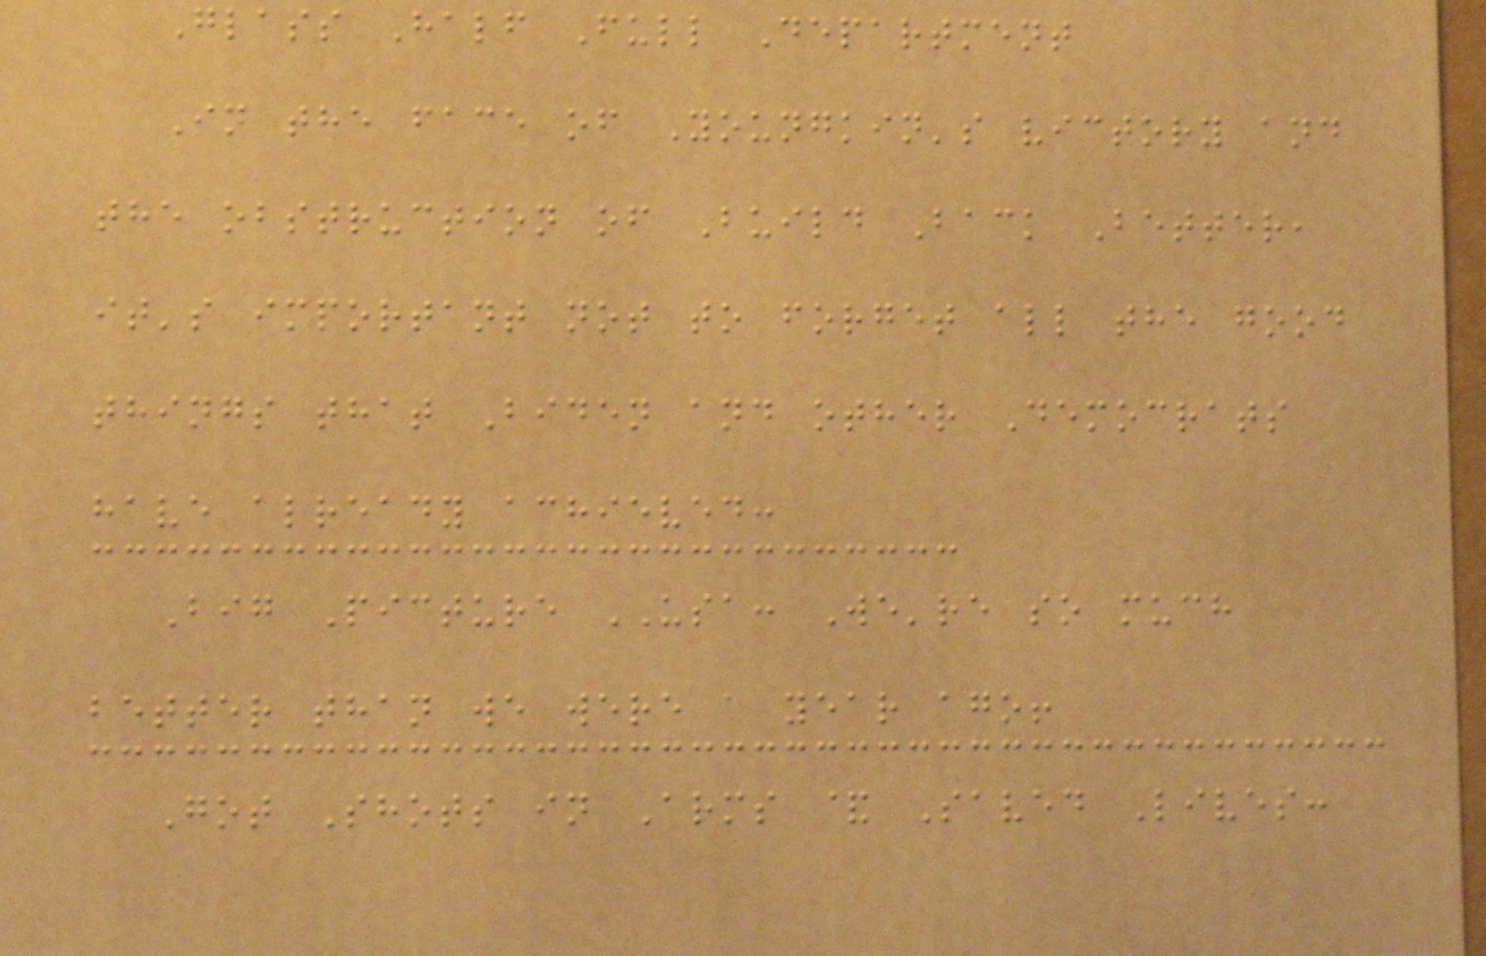Glass Half Full Department
In the face of Youngkin's victory and
the obstruction of Build Back Better,
it's important not to forget all the good
things that Biden and other Democrats
have already achieved:
Big Picture USA: We're so much
better than we were a year ago!
Got Shots in Arms & Saved Lives:
